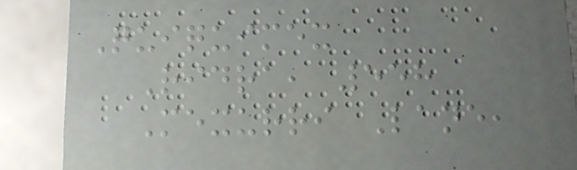Quiquimex
Ridra, 558
Mexurri Lane,
